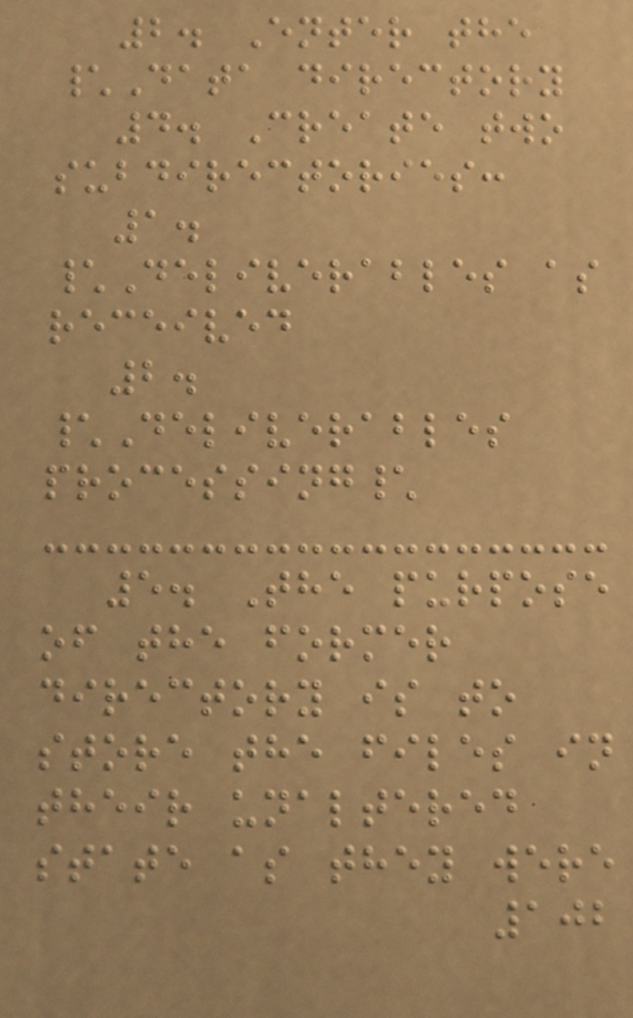2. Enter the
\Data directory
4. Create two
subdirectories:
1.
\Deliverables as
received
2.
\Deliverables
processing\
5. The purpose
of the former
directory is to
store the files in
their unaltered
state as they were
102
